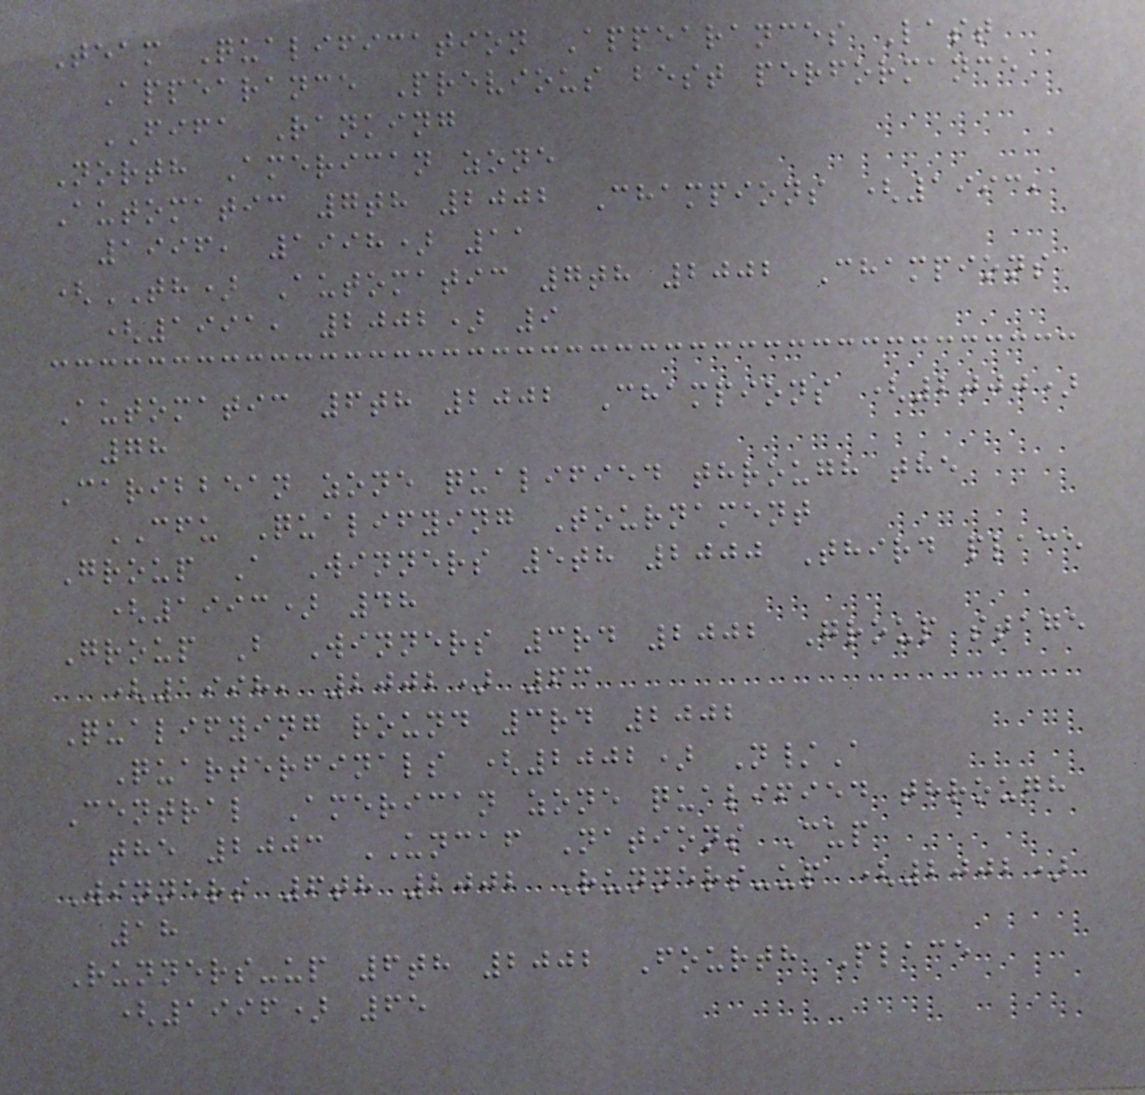Team Qualification Appearances Last
Appearance Previous best performance
FIFA Ranking
North American zone
Automatic 7th 2002 Champions (1993,
1996, 1998) 11
(TH) Automatic 7th 2002 Champions
(1991, 2002) 9
Automatic 6th 2002 Champions (2000)
78
Caribbean zone qualified through the
CFU Qualifying Tournament
Group A Winners 5th 2000 Third place
(1993) 48
Group B Winners 3rd 2002 Group stage
(1998, 2002) 63
Qualifying round 3rd 2002
Quarterfinals (2002) N/A
Central American zone qualified through
the 2003 UNCAF Nations Cup
Winners 6th 2002 Runners-up (2002)
18
Runners-up 6th 2002 Fourth Place
(1996) 65
